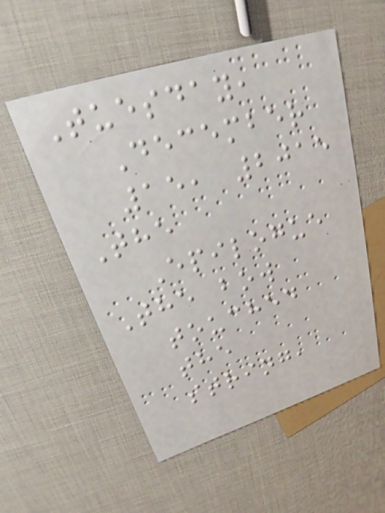Tuesday,
December
15, 2015
The
Epilogue
The bow
touched
the
string,
